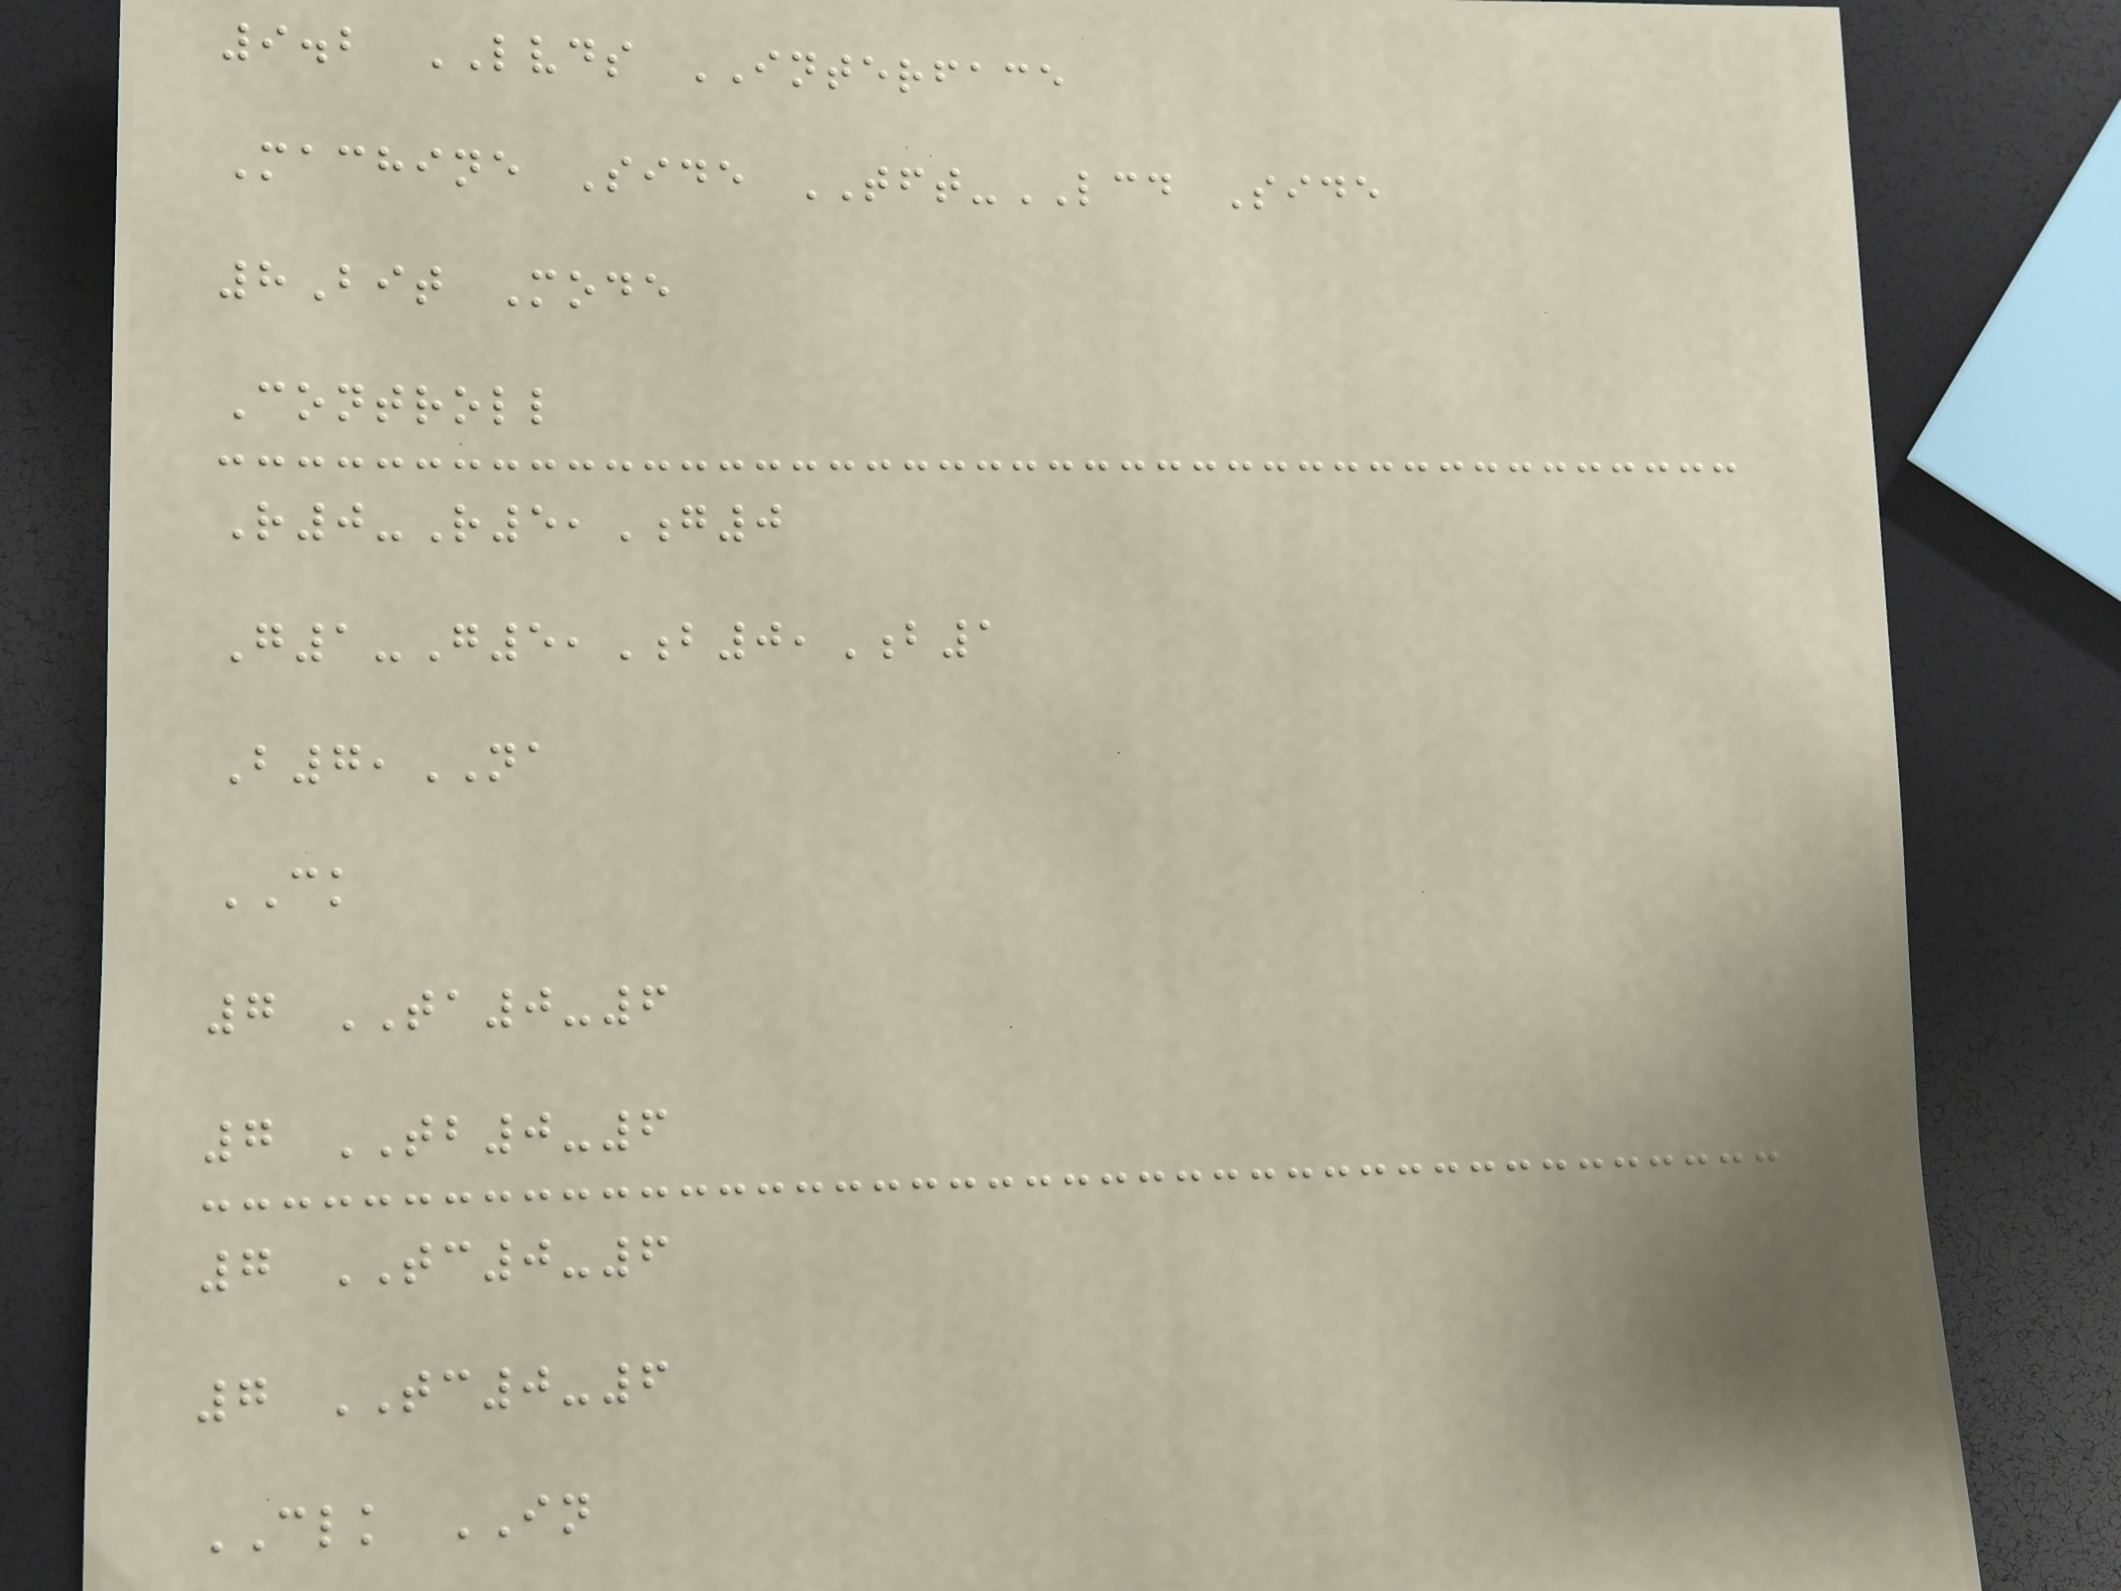9.2 LVDS INTERFACE
Machine Side TFT-LCD Side
8Bit Mode
Controll
R0-R5,G0
G1-G5,B0,B1
B7,NA
CK
7 TA0-6
7 TB0-6
7 TC0-6
7 TC0-6
CLK IN
